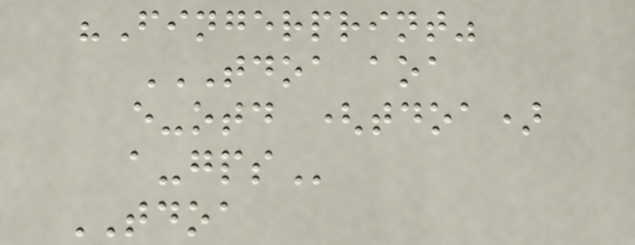"Fingerprint"
TDOA AOA
E-OTD (TDOA)
A-GPS
TDOA
